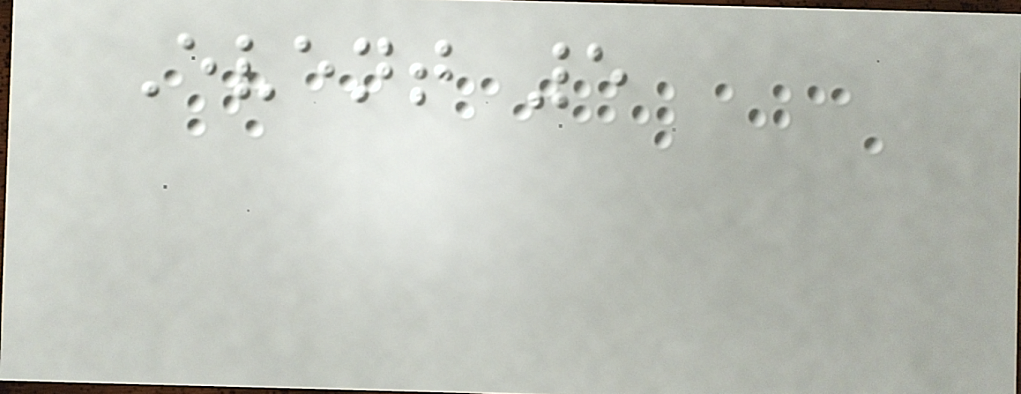Event 5
